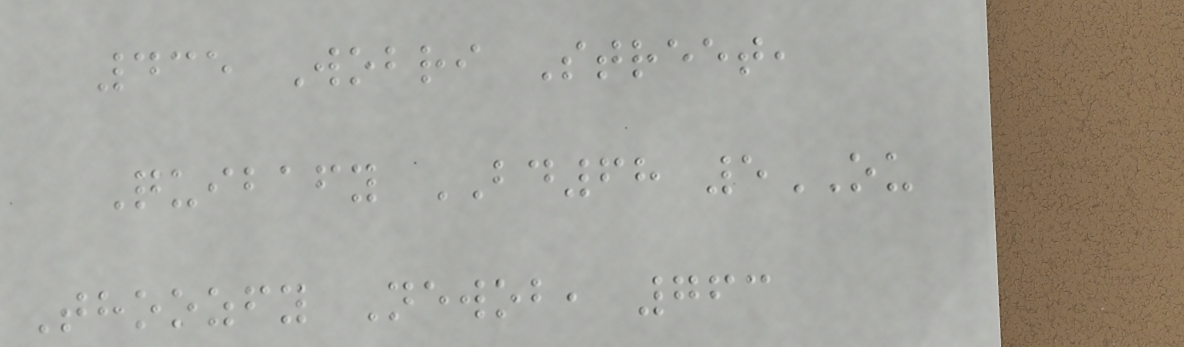435 Wobri Street,
Quibafy BD68 5OU
Thoozfy Newob, 763
